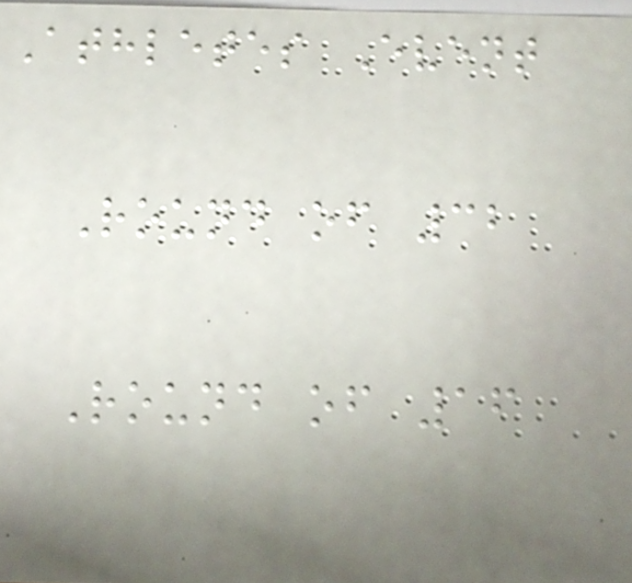Athletes Event
Round of 32
Round of 16
